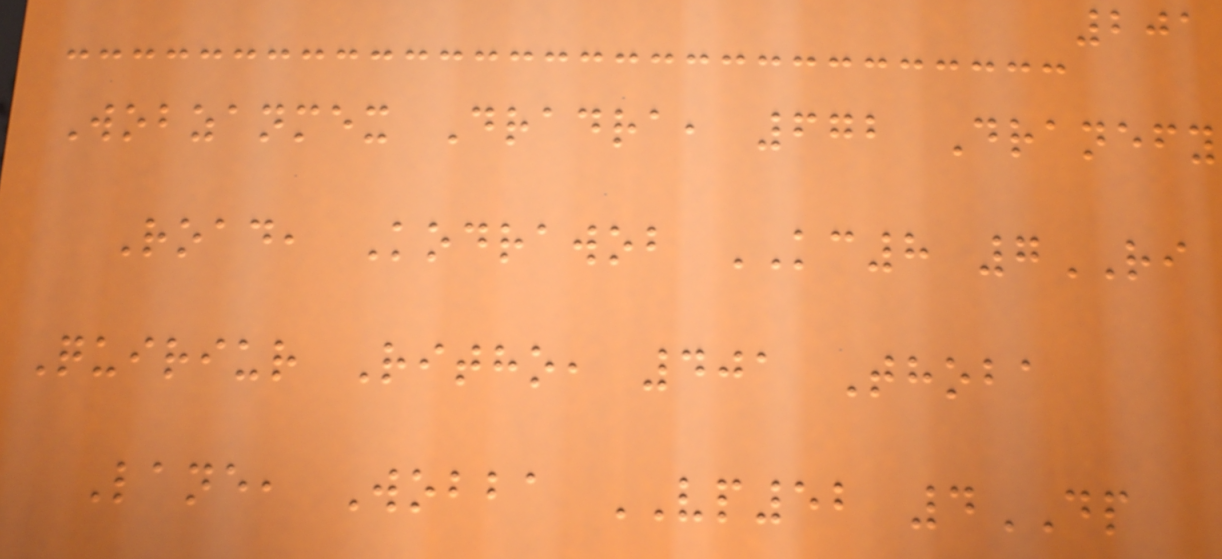201
Wobzanmex Dradra, 672 Dranefy
Road, Kodrawob KC8 7RI
Quiriur Ritho, 401 Thoba
Lane, Wobba VP52 4DP
